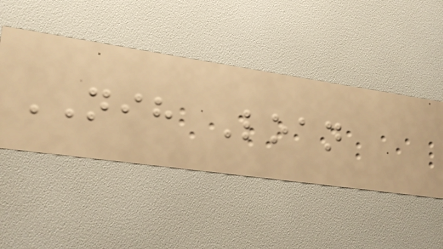NIH Loan
